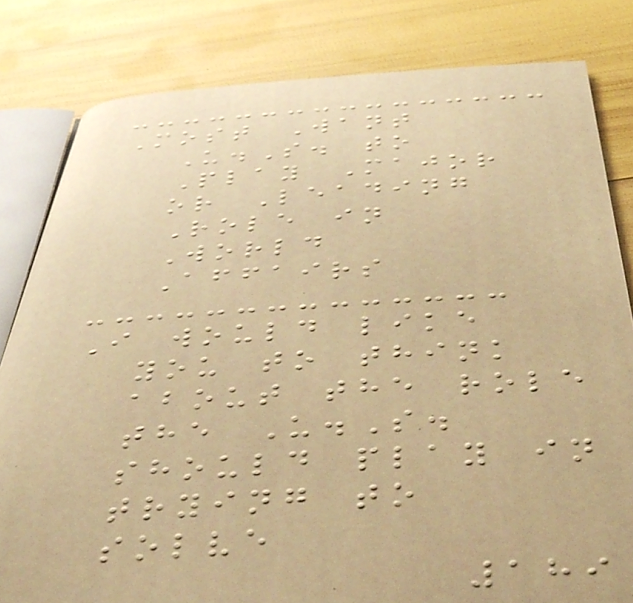Most Want
U.S. to
Play Major
or Leading
Role in
World
Affairs
I would like
you to think
about the role
the U.S.
should play in
trying to
solve
189
